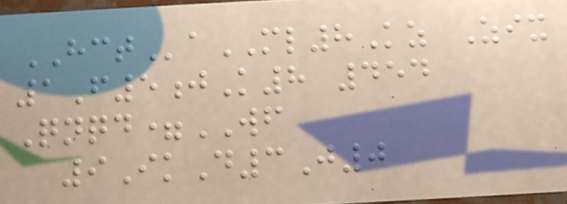HCTaML8Kz Zix
1F5jK8 454
Qnqd=WF
9IkD3J0
